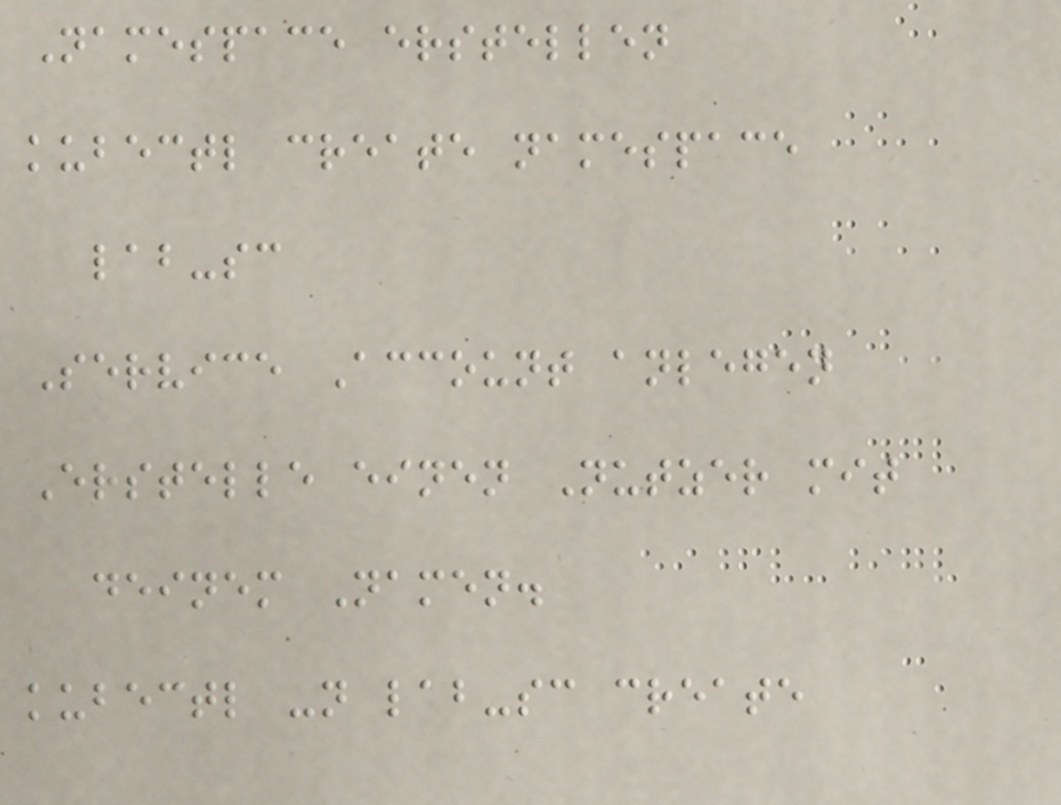Namespace erstellen
kubectl create namespace
lab-sc
Service Account anlegen
Erstelle einen Nutzer mit
deinem Namen.
kubectl -n lab-sc create
